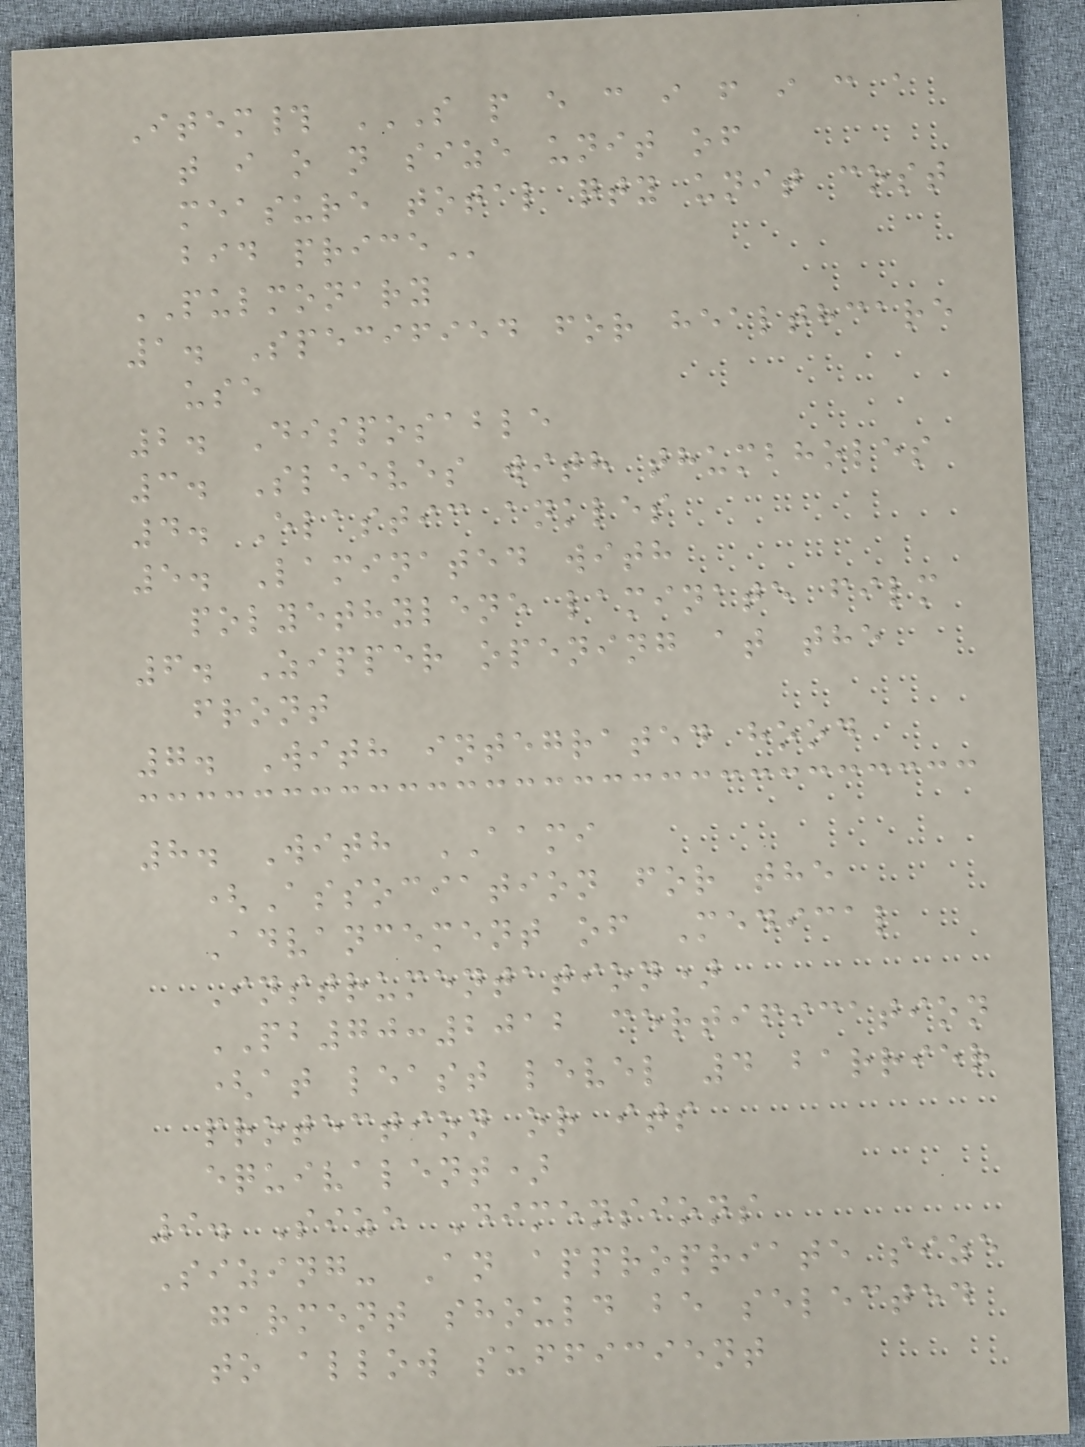Item# S P E C I F I C A
T I O N SIZE UNIT OF
MEASURE TOTAL QTY UNIT COST
BID PRICE
PULMONARY
1. Specified for healthcare
use
2. Disposable
3. Sleeves with thumbholes
4. Elastic ankles
5. Laminated with
polyethylene laminate film
6. Zipper opening at the
front
7. With integrated hood
8. With AAMI
(Association for the
Advancement of Medical
Instrumentation)
PB70:2012 certification
(at least level 4 barrier
protection or its
equivalent)
9. Size Dimensions
Sizing- An appropriate size
garment should be selected
to allow sufficient
